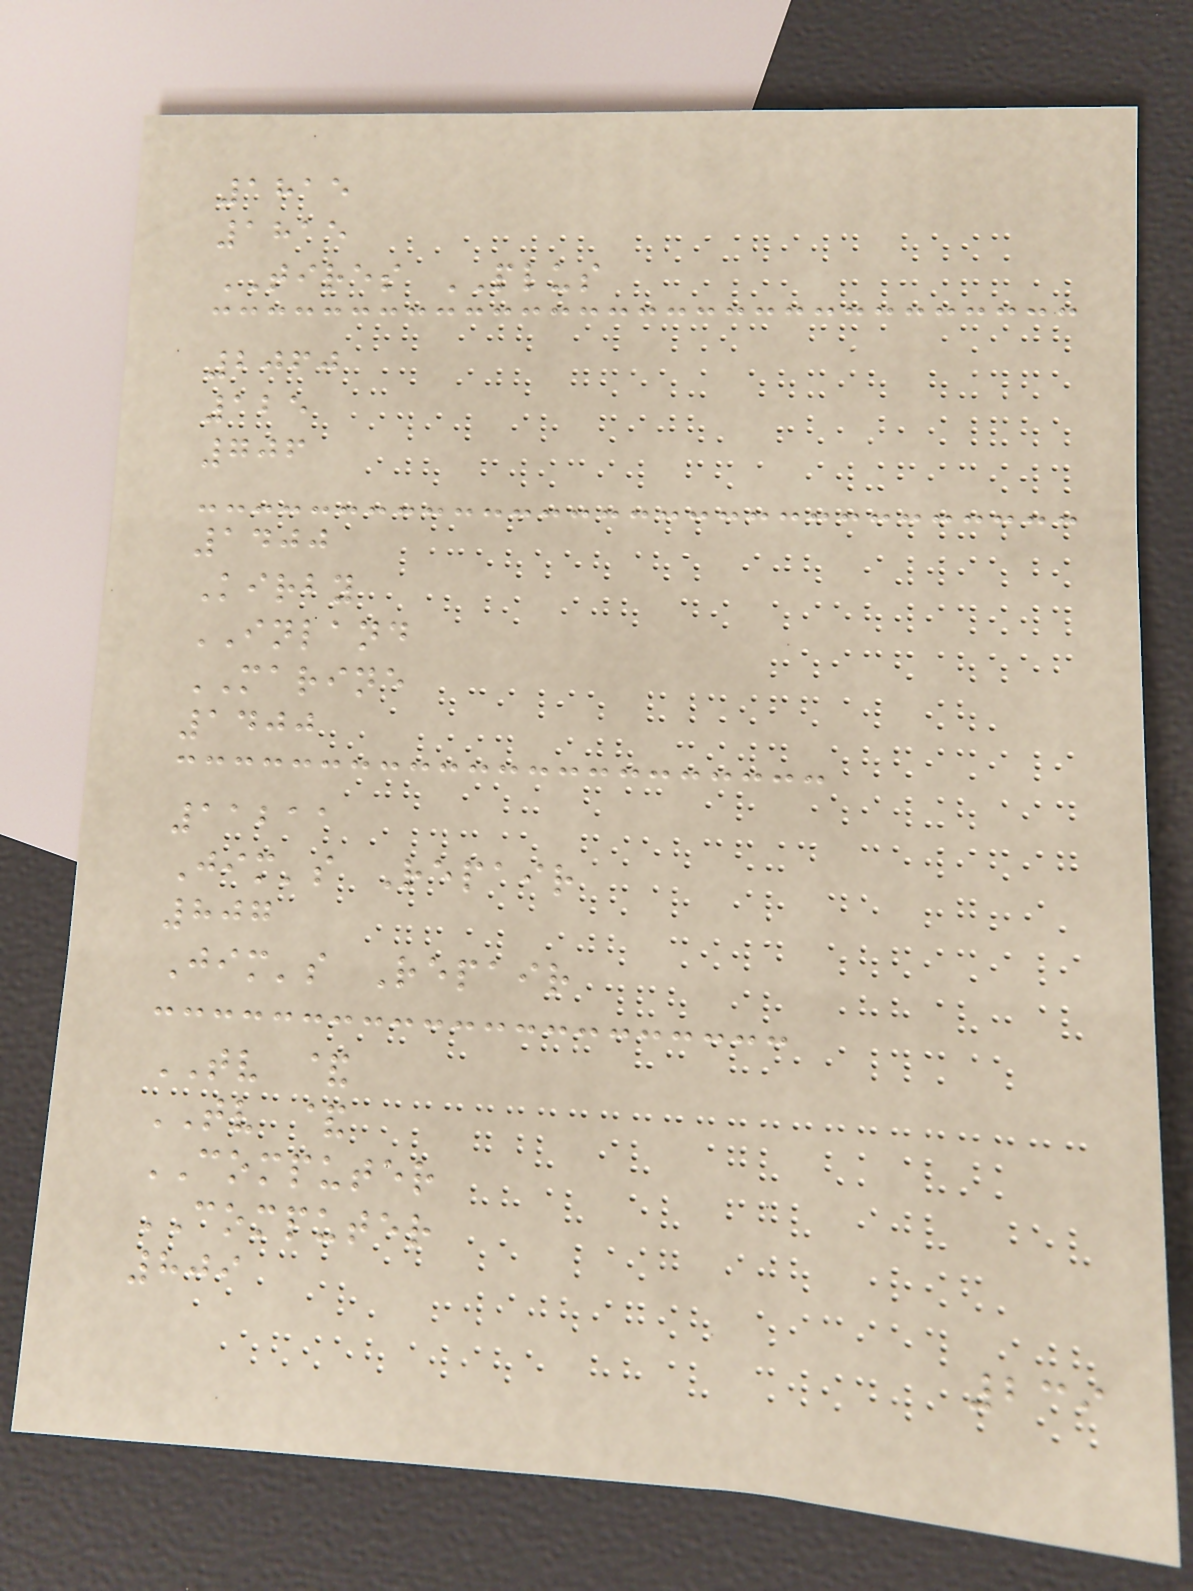1815
1815
TIRES PLUS
2060
125
706
1400
Kirby
INLAND
MARINE
1400
11211
Jim's Repair
807
Jim's Repair
TV &
TV &
COMPUTER
COMPUTER
809
239
